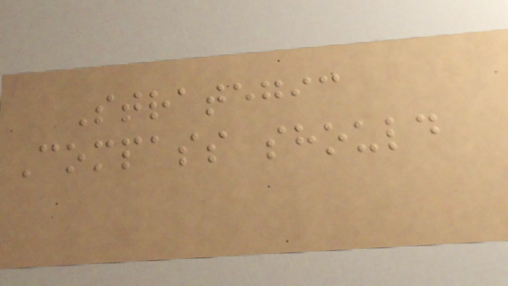Strategic
Compass should
